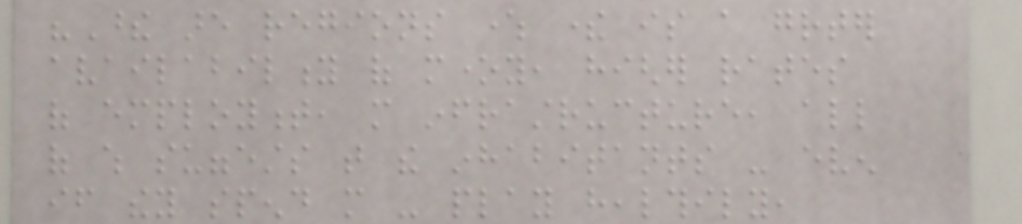"These are regions where there is a greater
availability of money, higher rates
of employment, more infrastructure, all
of which suggests that the inhabitants - even
if they spend more - play healthily,
